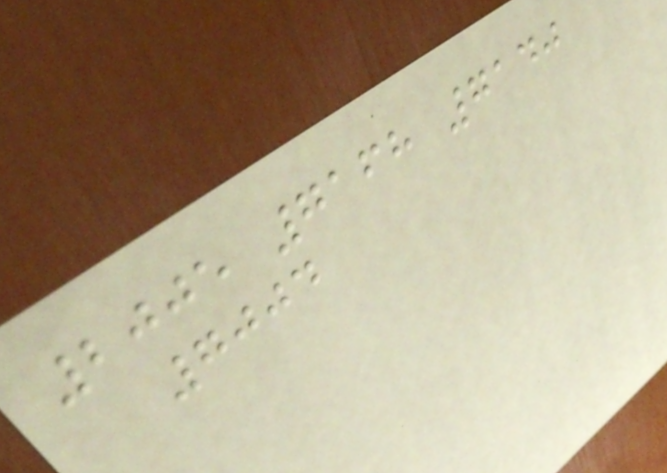2005 7168 7140
7004
